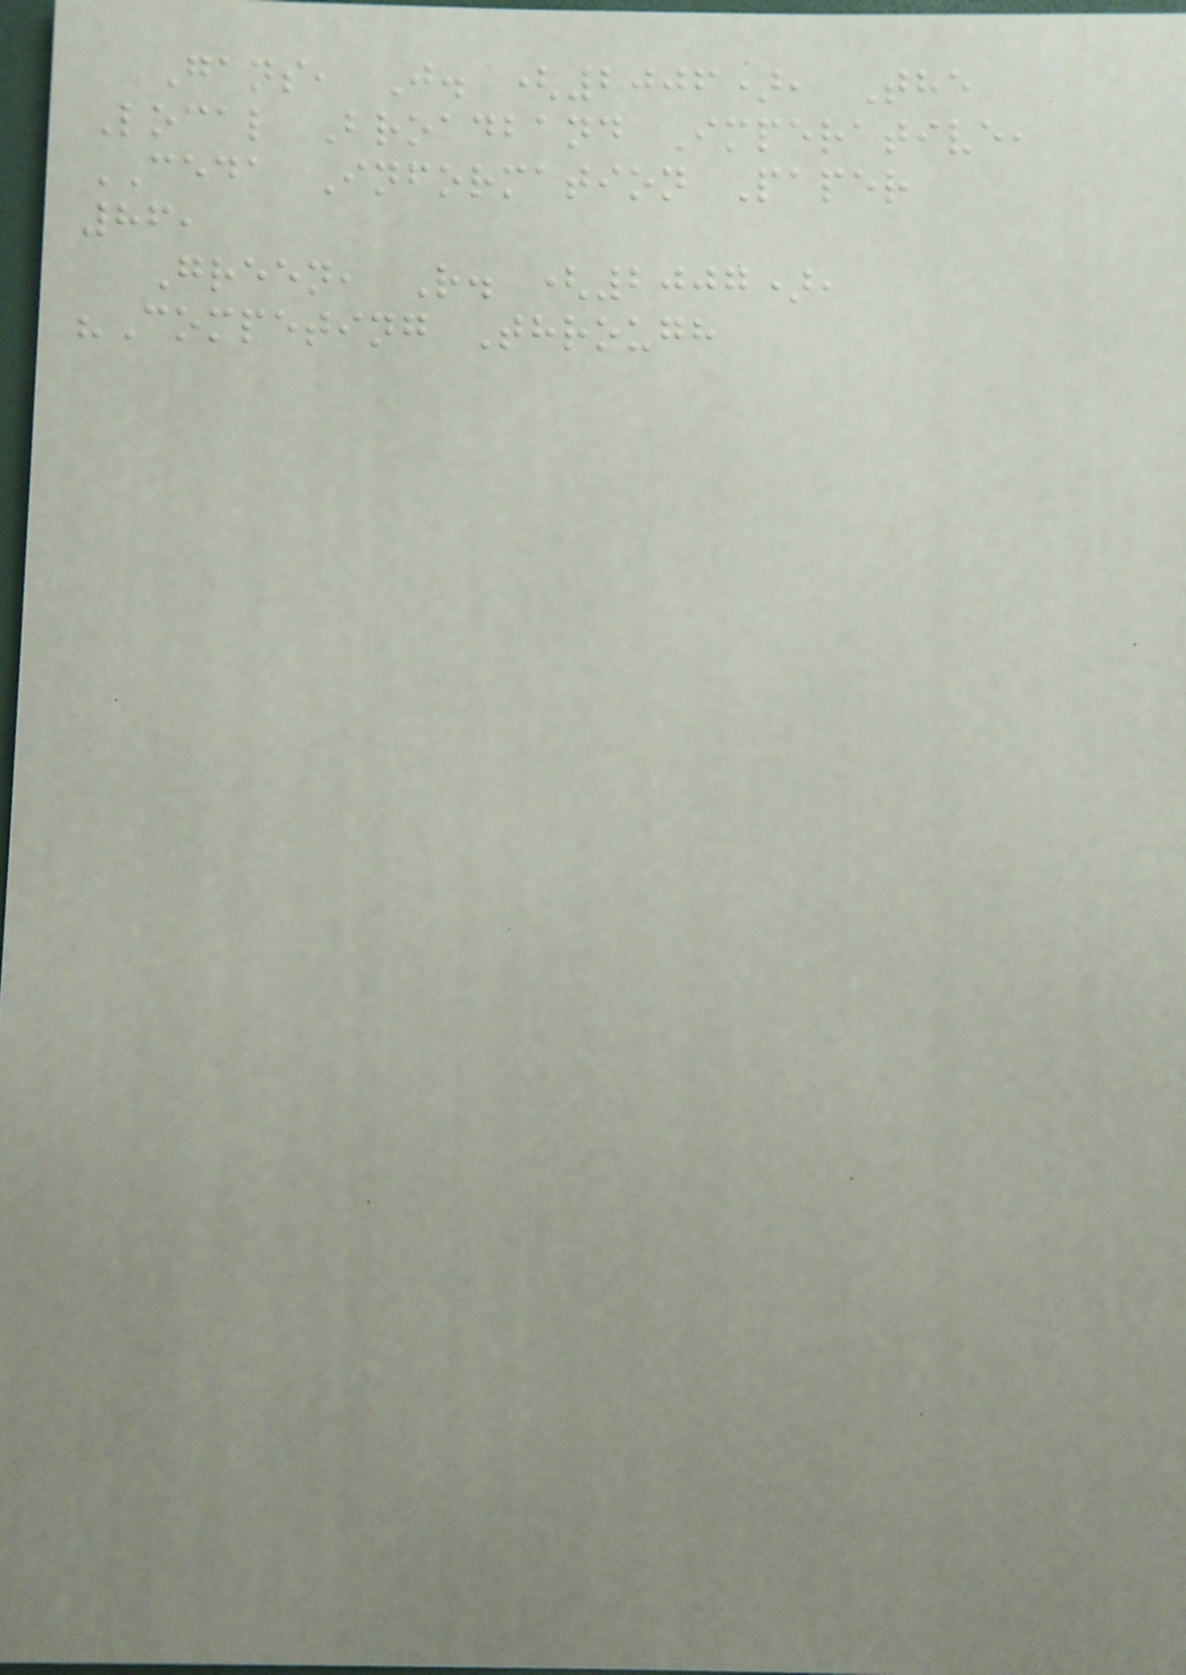Gans, J. (2006), The
Local Broadband Imperative,
CEDA Information Paper
86,
Green, R. (2007),
"Competing Through
